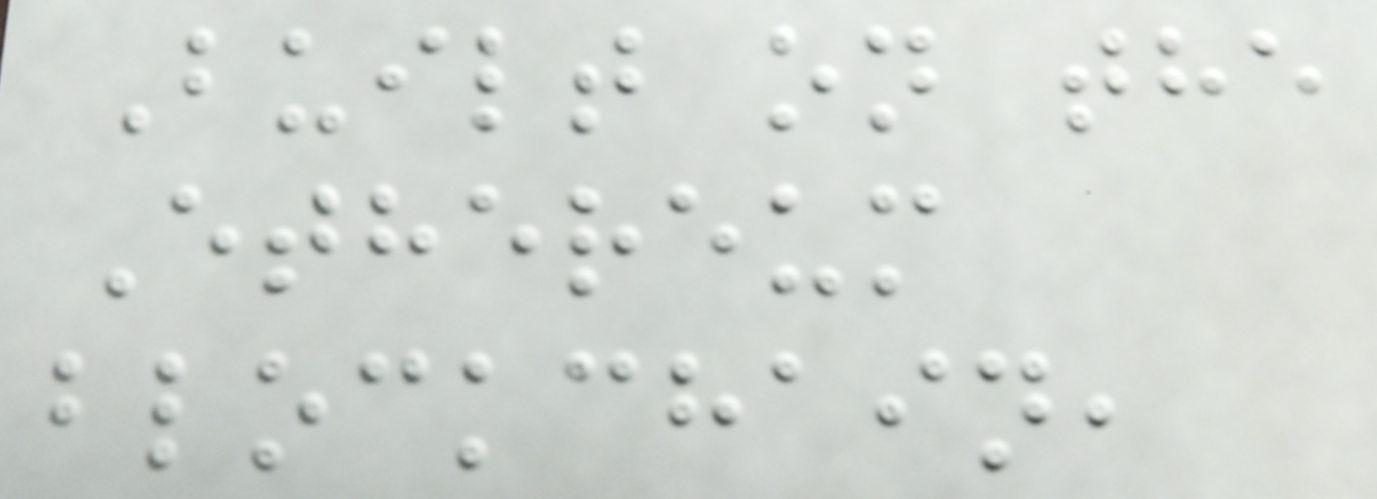Built on the
Ethereum
blockchain,
